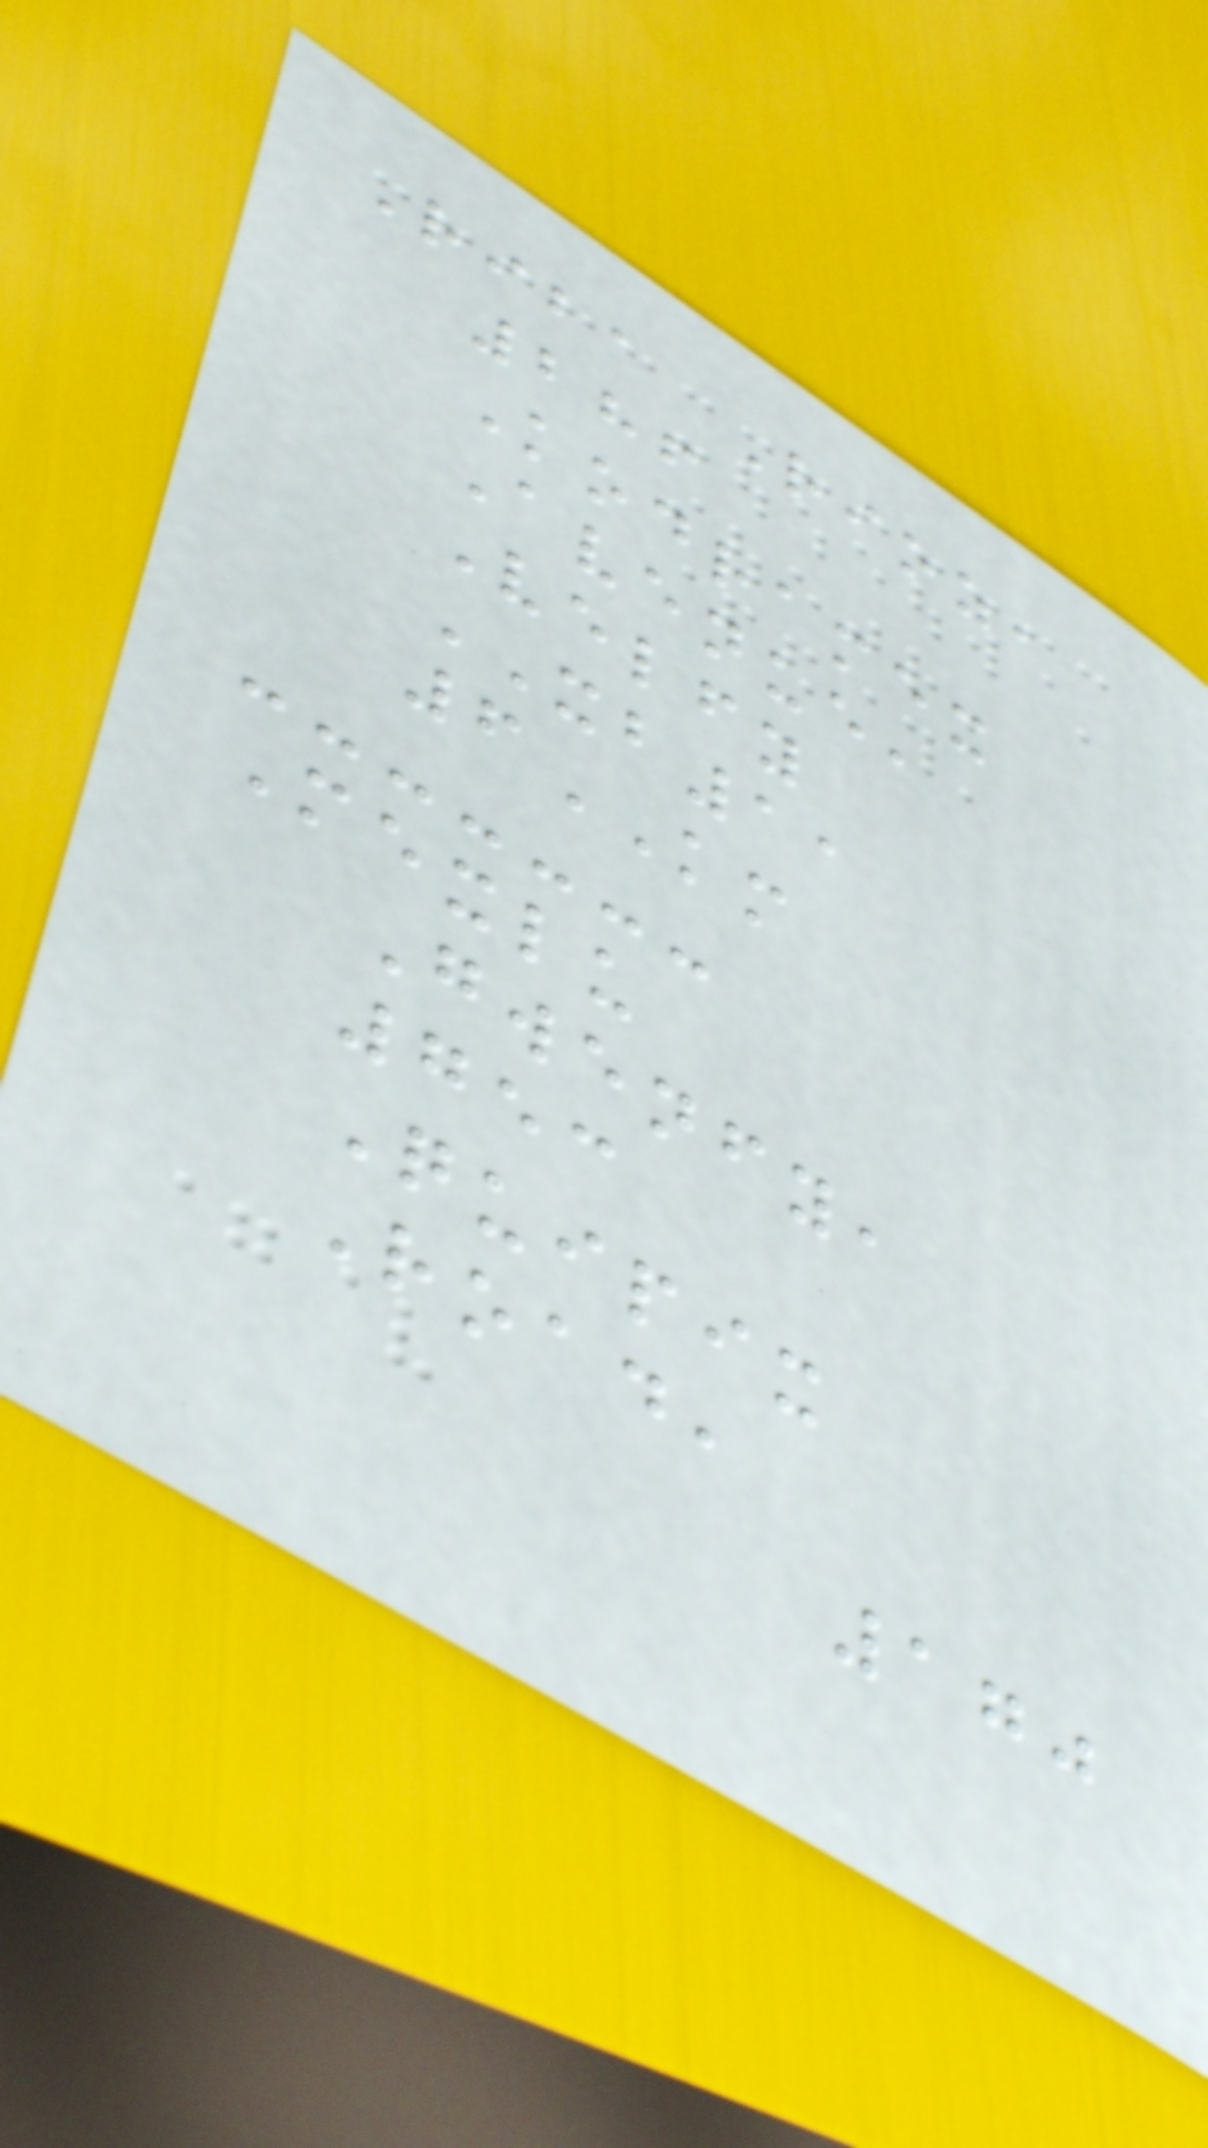Riba Rioz,
286
Kodramex
Avenue,
Velfy
XB11
6KM
Mexlu
Gwenfy,
753
Quipix
Road,
170
